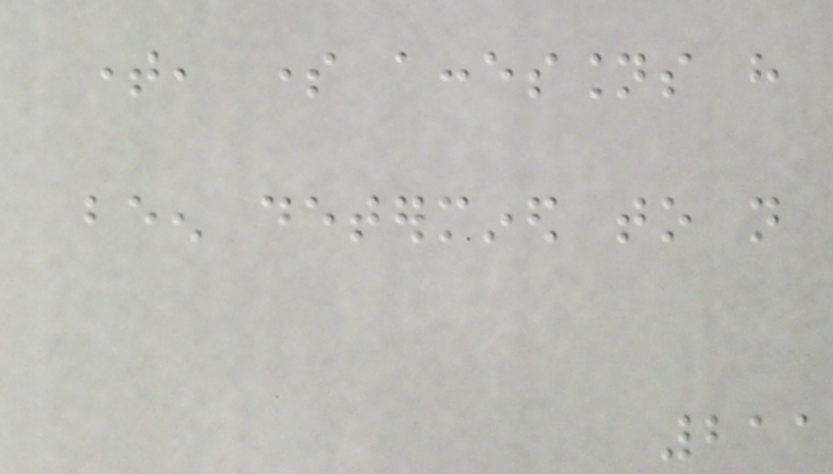time, some accessions have
been determined to not
211
